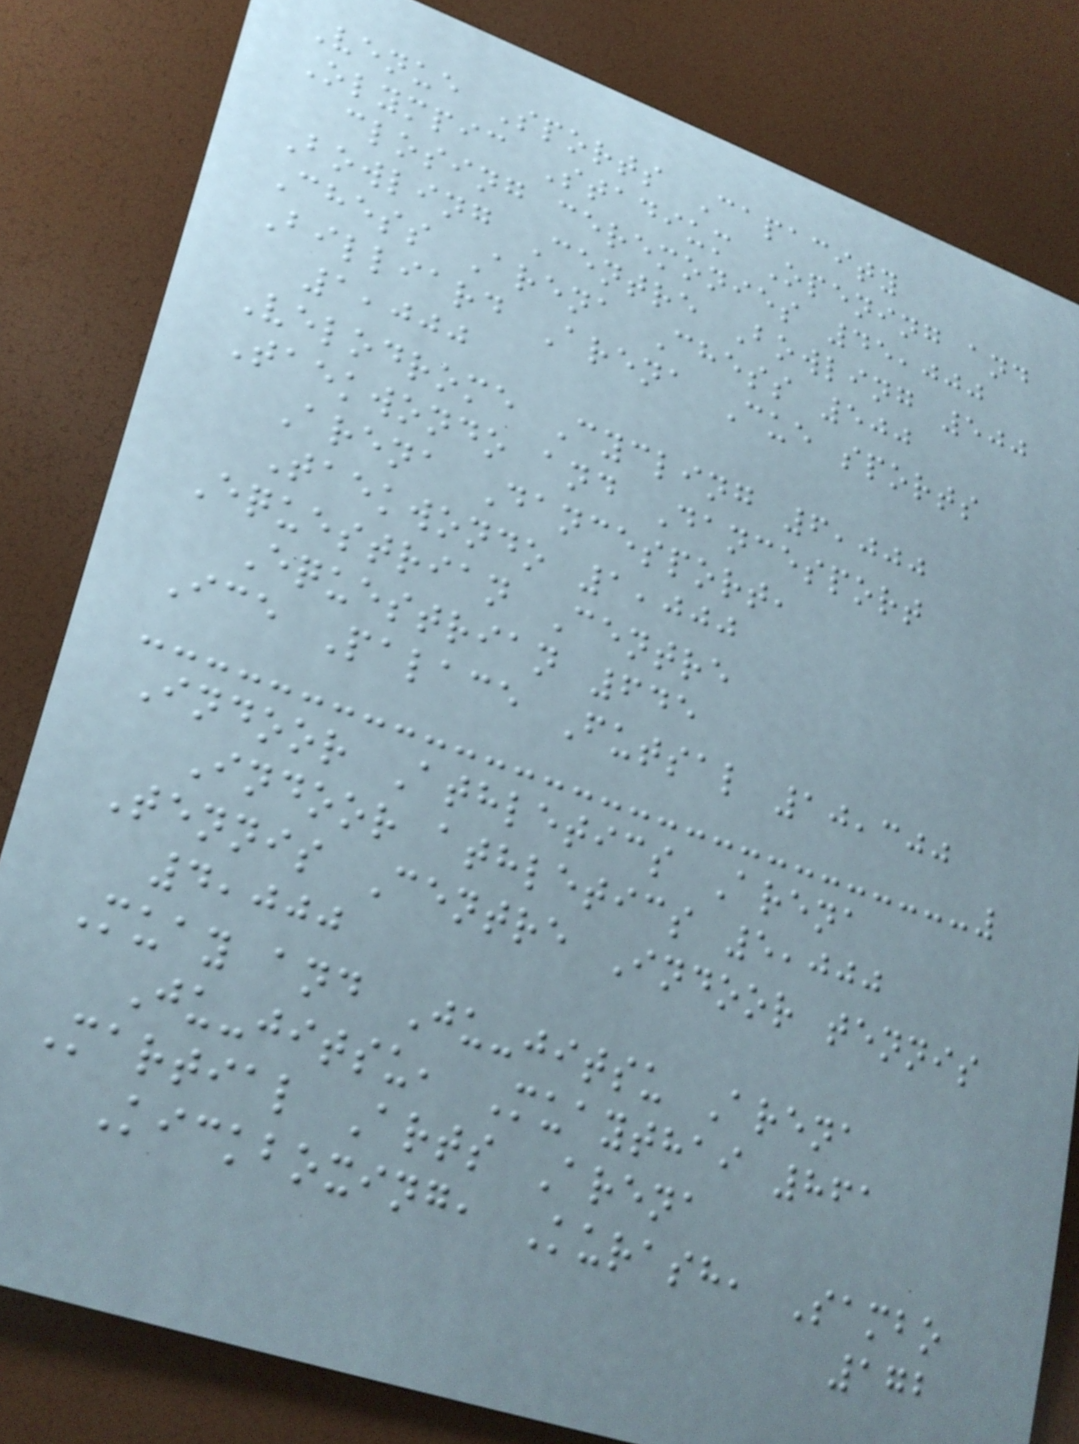Venue Sports Capacity
Olympic Stadium Opening and
closing ceremonies 45,000
Bowling Centre Bowling 500
Chess Arena Chess 500
Billiard Arena Cue sports
1,000
Velodrome Cycling 6,000
Taekwondo and Dancesport
Arena Dancesport,
Taekwondo 1,000
Equestrian Centre
Equestrian 645
Ice Palace Futsal 10,300
Indoor Athletics Arena
Indoor athletics 5,000
Tennis Centre Indoor tennis
4,000
Muay and Ju-jitsu Arena
Ju-jitsu, Muaythai 861
Martial Arts Arena
Kickboxing, Kurash, Sambo
172
